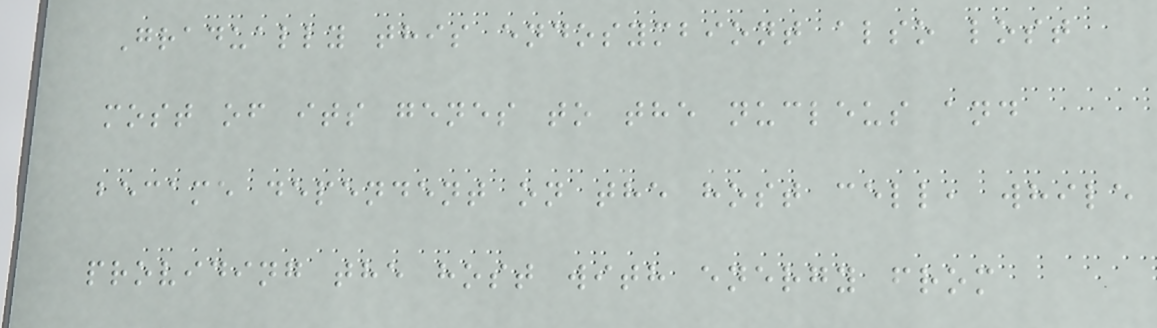Gradually this endosymbiont also lost
most of its genes to the nucleus and
became dependent on the host cell, while
providing the host with energy from
